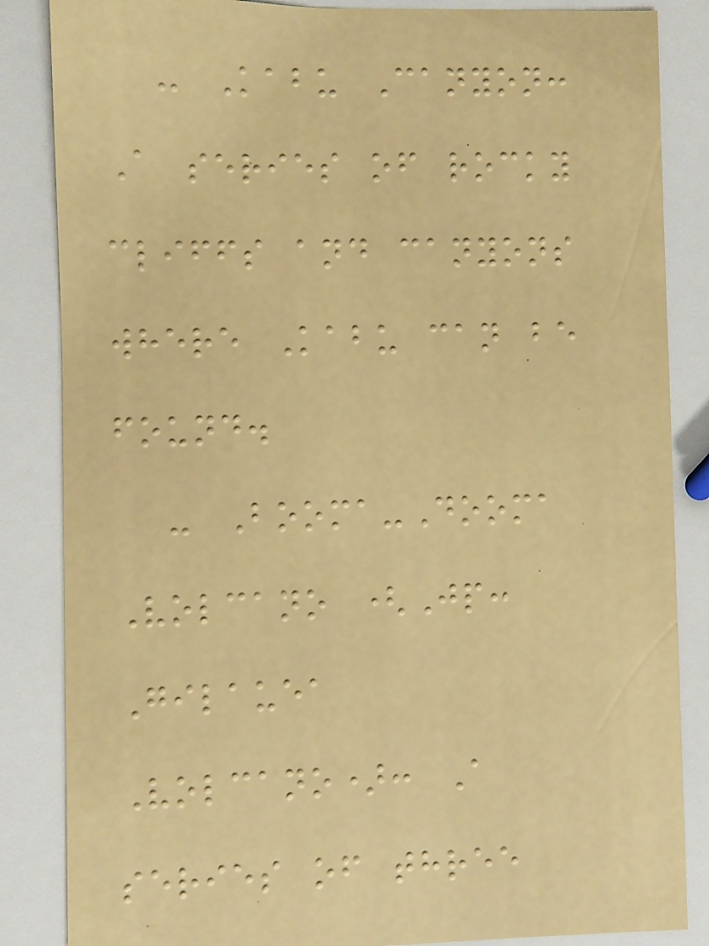- Kabu Canyon:
A series of rocky
cliffs and canyons
where Kabu can be
found.
- Booma-Dooma
Volcano (Jp:
Gilauea
Volcano): A
series of three
